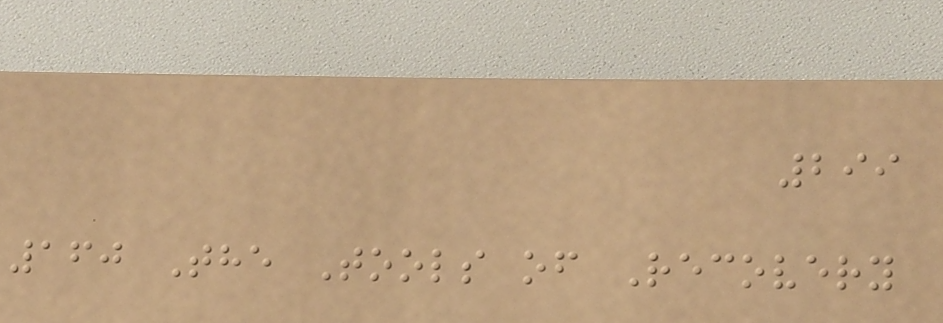299
160 The Tools of Recovery
